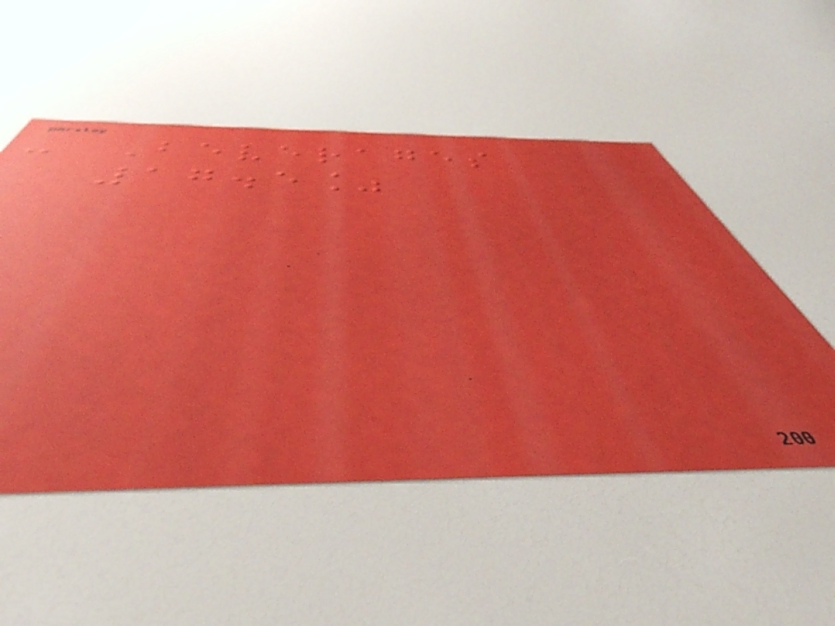- Beverages
17.5%
